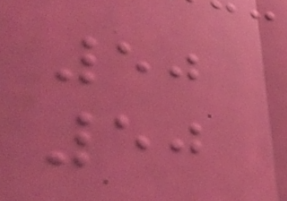50
50
